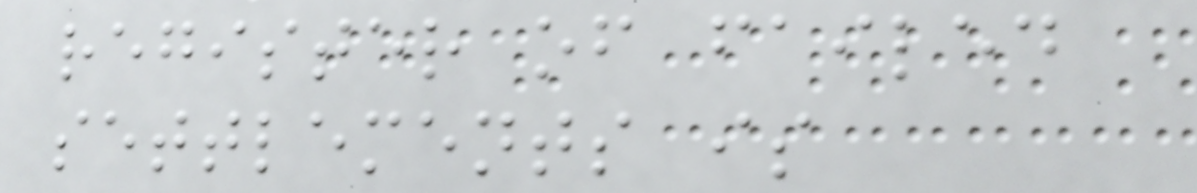register of failed
settlements is
